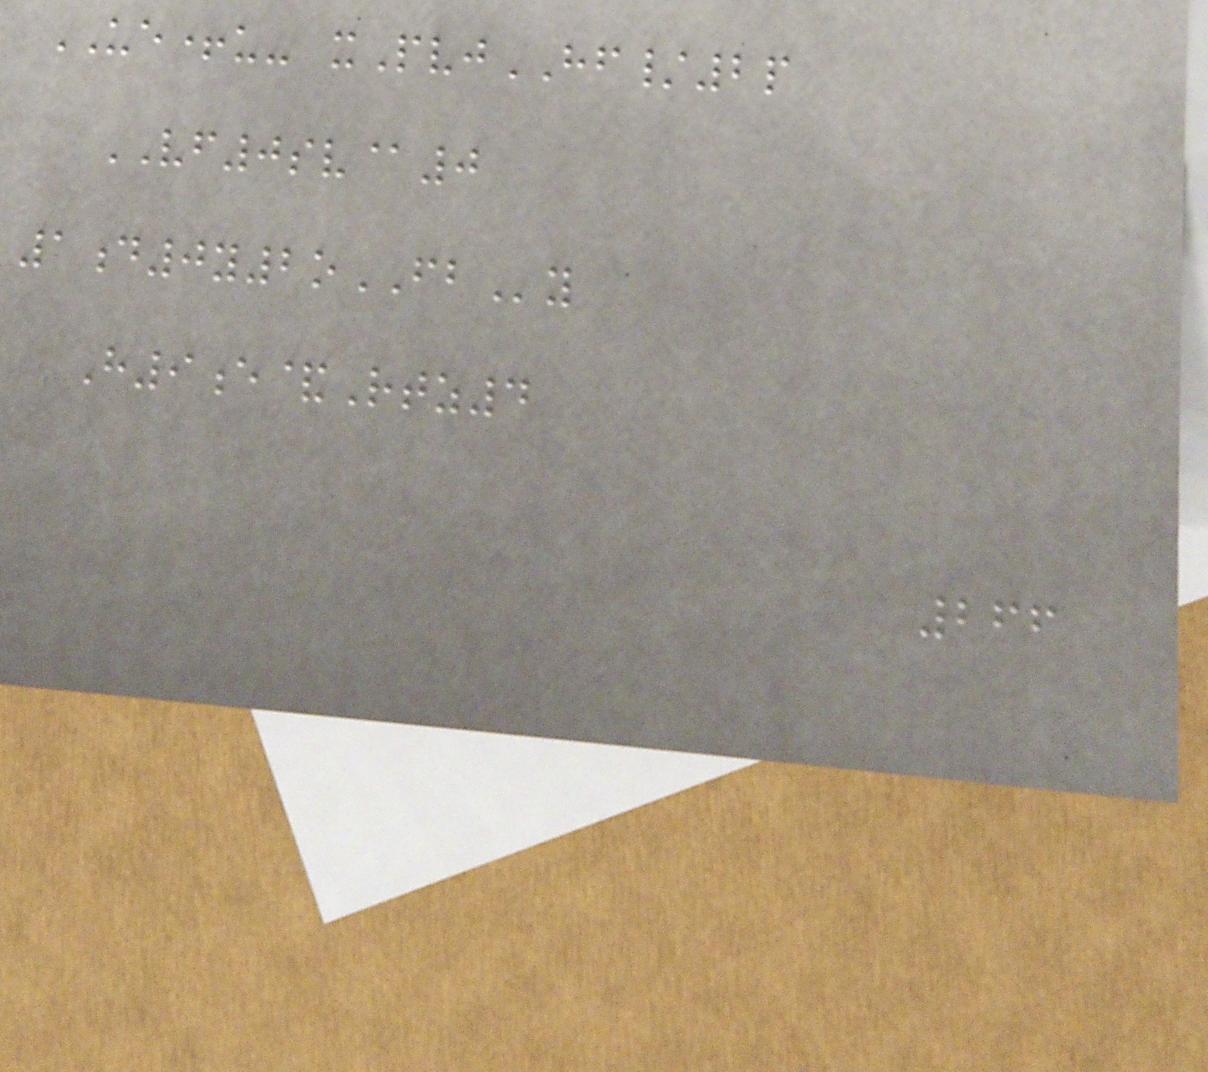UE+u- xPvjHF/2p
VF0sv@0
1d0y2oFBy
H9e&Rtz4
266
